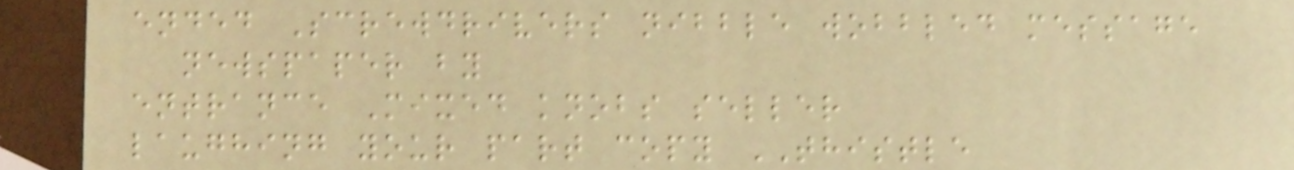ended Screwdrivers nibble wobbled message
newspaper by
entrance Mixed knobs seller
laughing your part copy THISTLE
